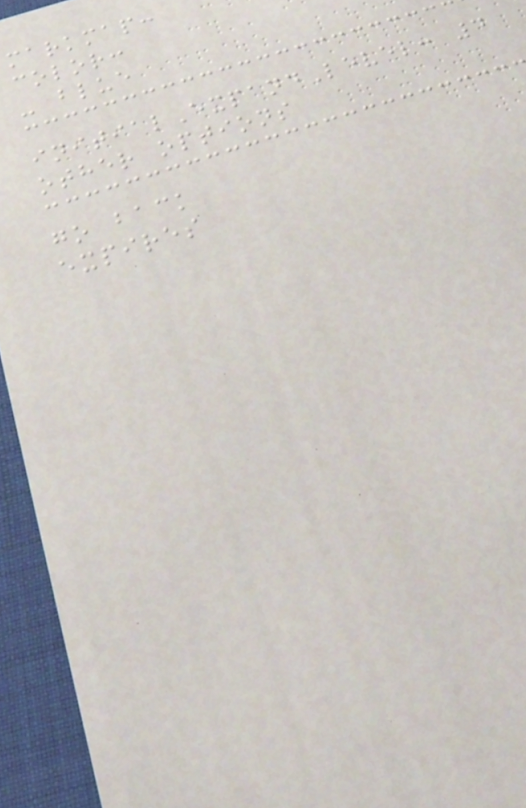markmap:
color:
- blue
initialExpandLevel: 4
other options
go back
expires
